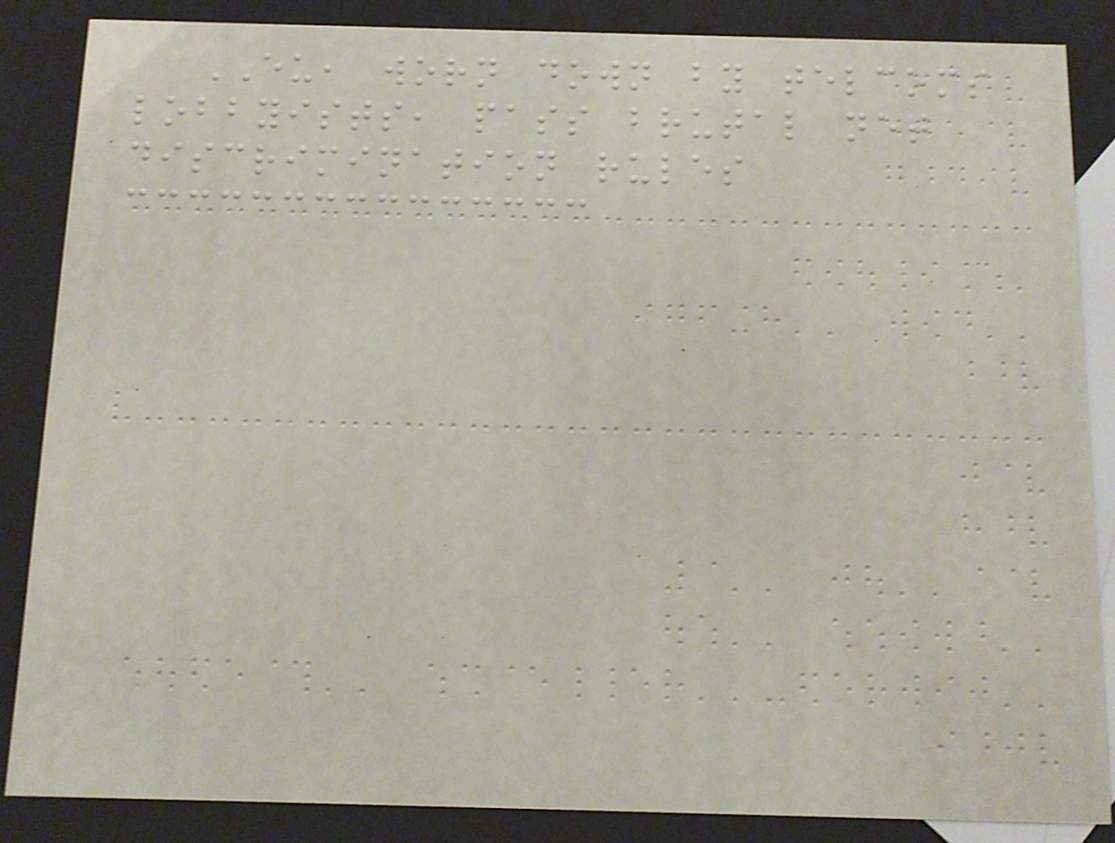EU, worn down by telcoms
lobbyists, pass brutal net
discrimination rules
